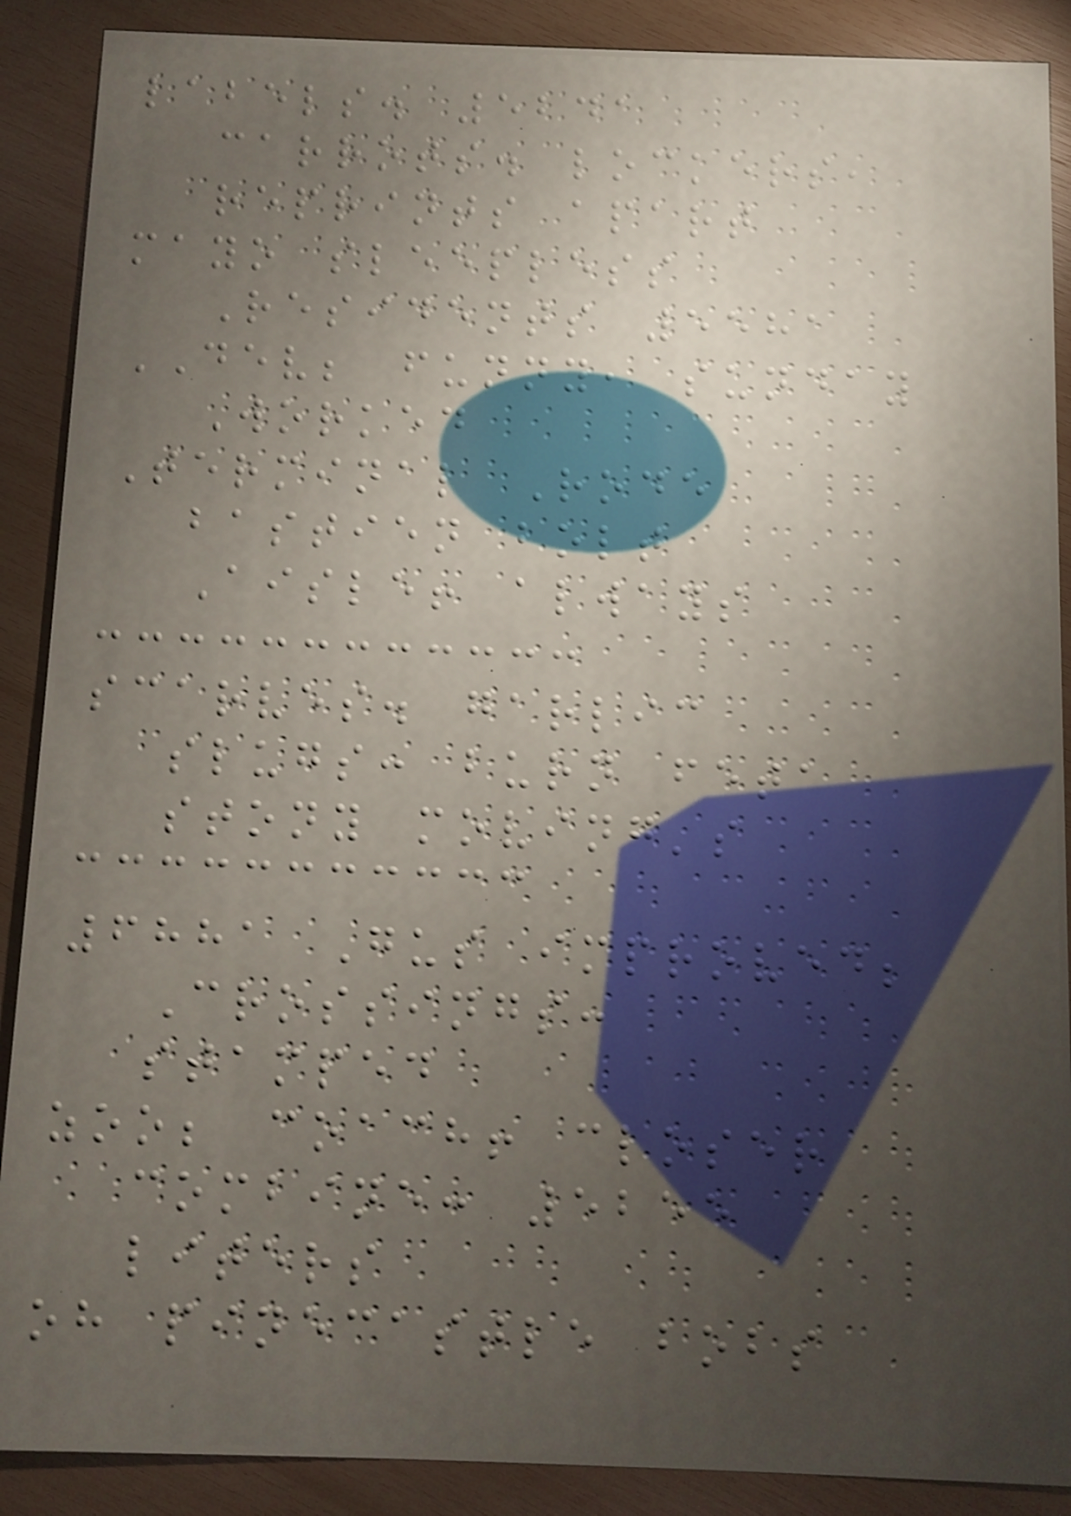labels. 5241
carrots. lockers,
reprints apart
mayo sleepless
Residents 5581
DEV; funny, sunday
Worked
Terminal Rode
bastien bolt
Aisle! always
scarves. garlic
slugs: burn feta
stony moving's
6881 Gus improved;
Crossings:
stamped
zoo; coach! closer
combine: 5255
liters
oh pinecastle bobs
